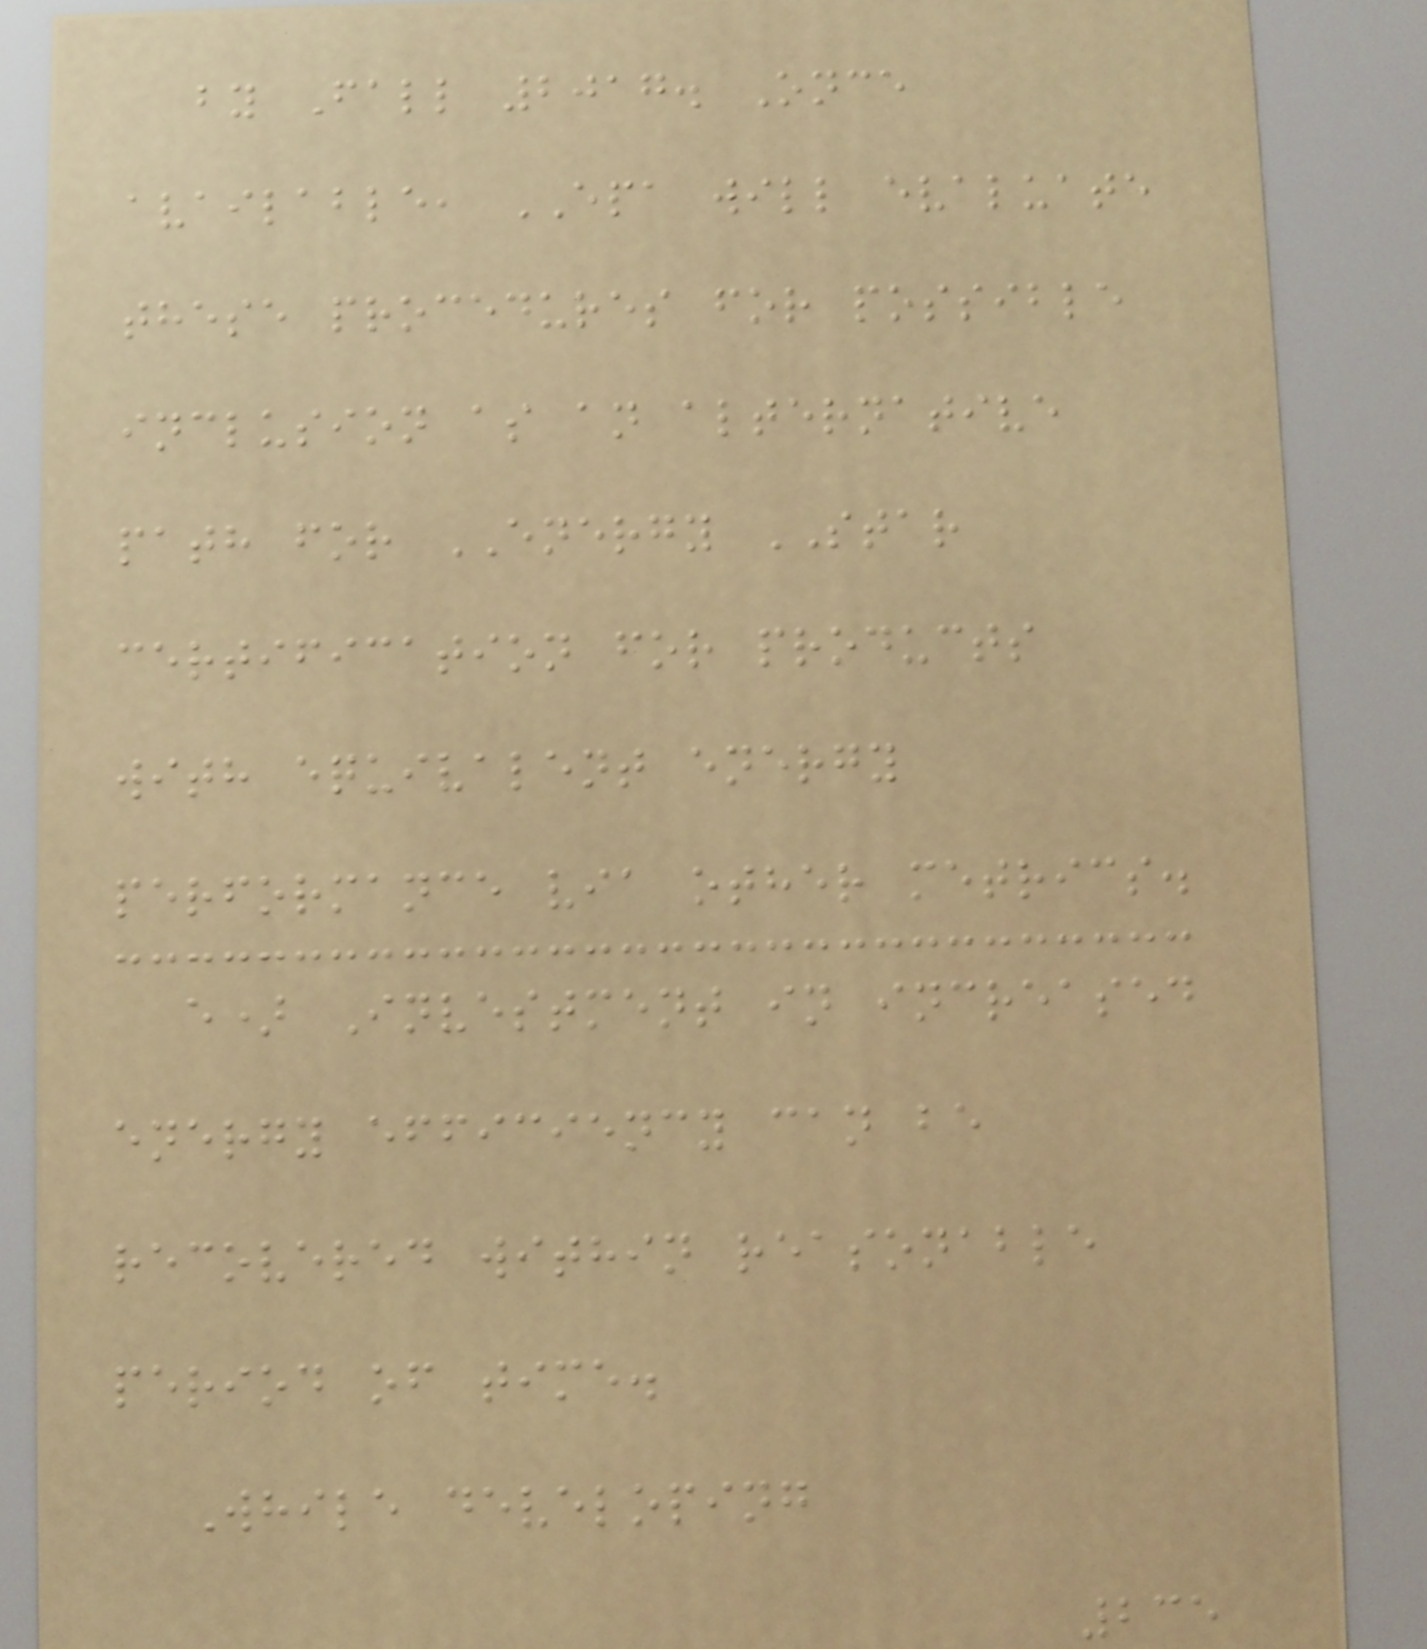by Fall 2017. Once
available, EPA will evaluate
these procedures for possible
inclusion as an alternative
path for ENERGY STAR
certification for products
with equivalent energy
performance via other metrics.
e) Investment in increased
energy efficiency can be
recovered within reasonable
period of time.
While developing
235
